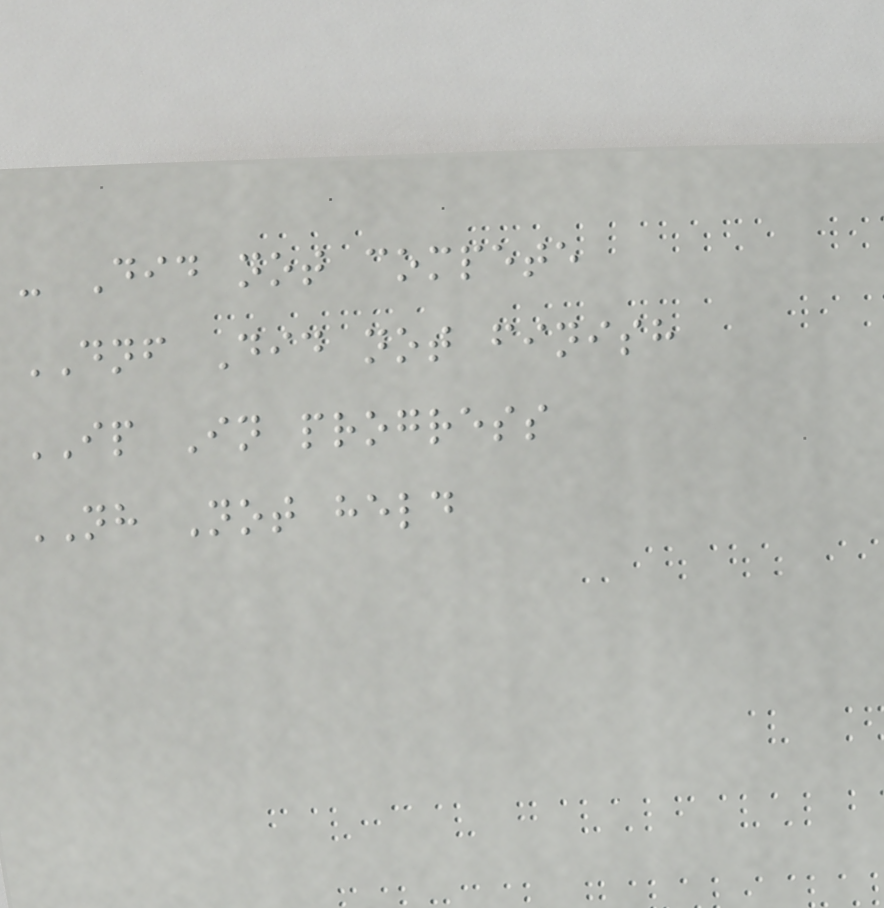- Did not compete
DNF Did not finish
IP In progress
NH Not held
